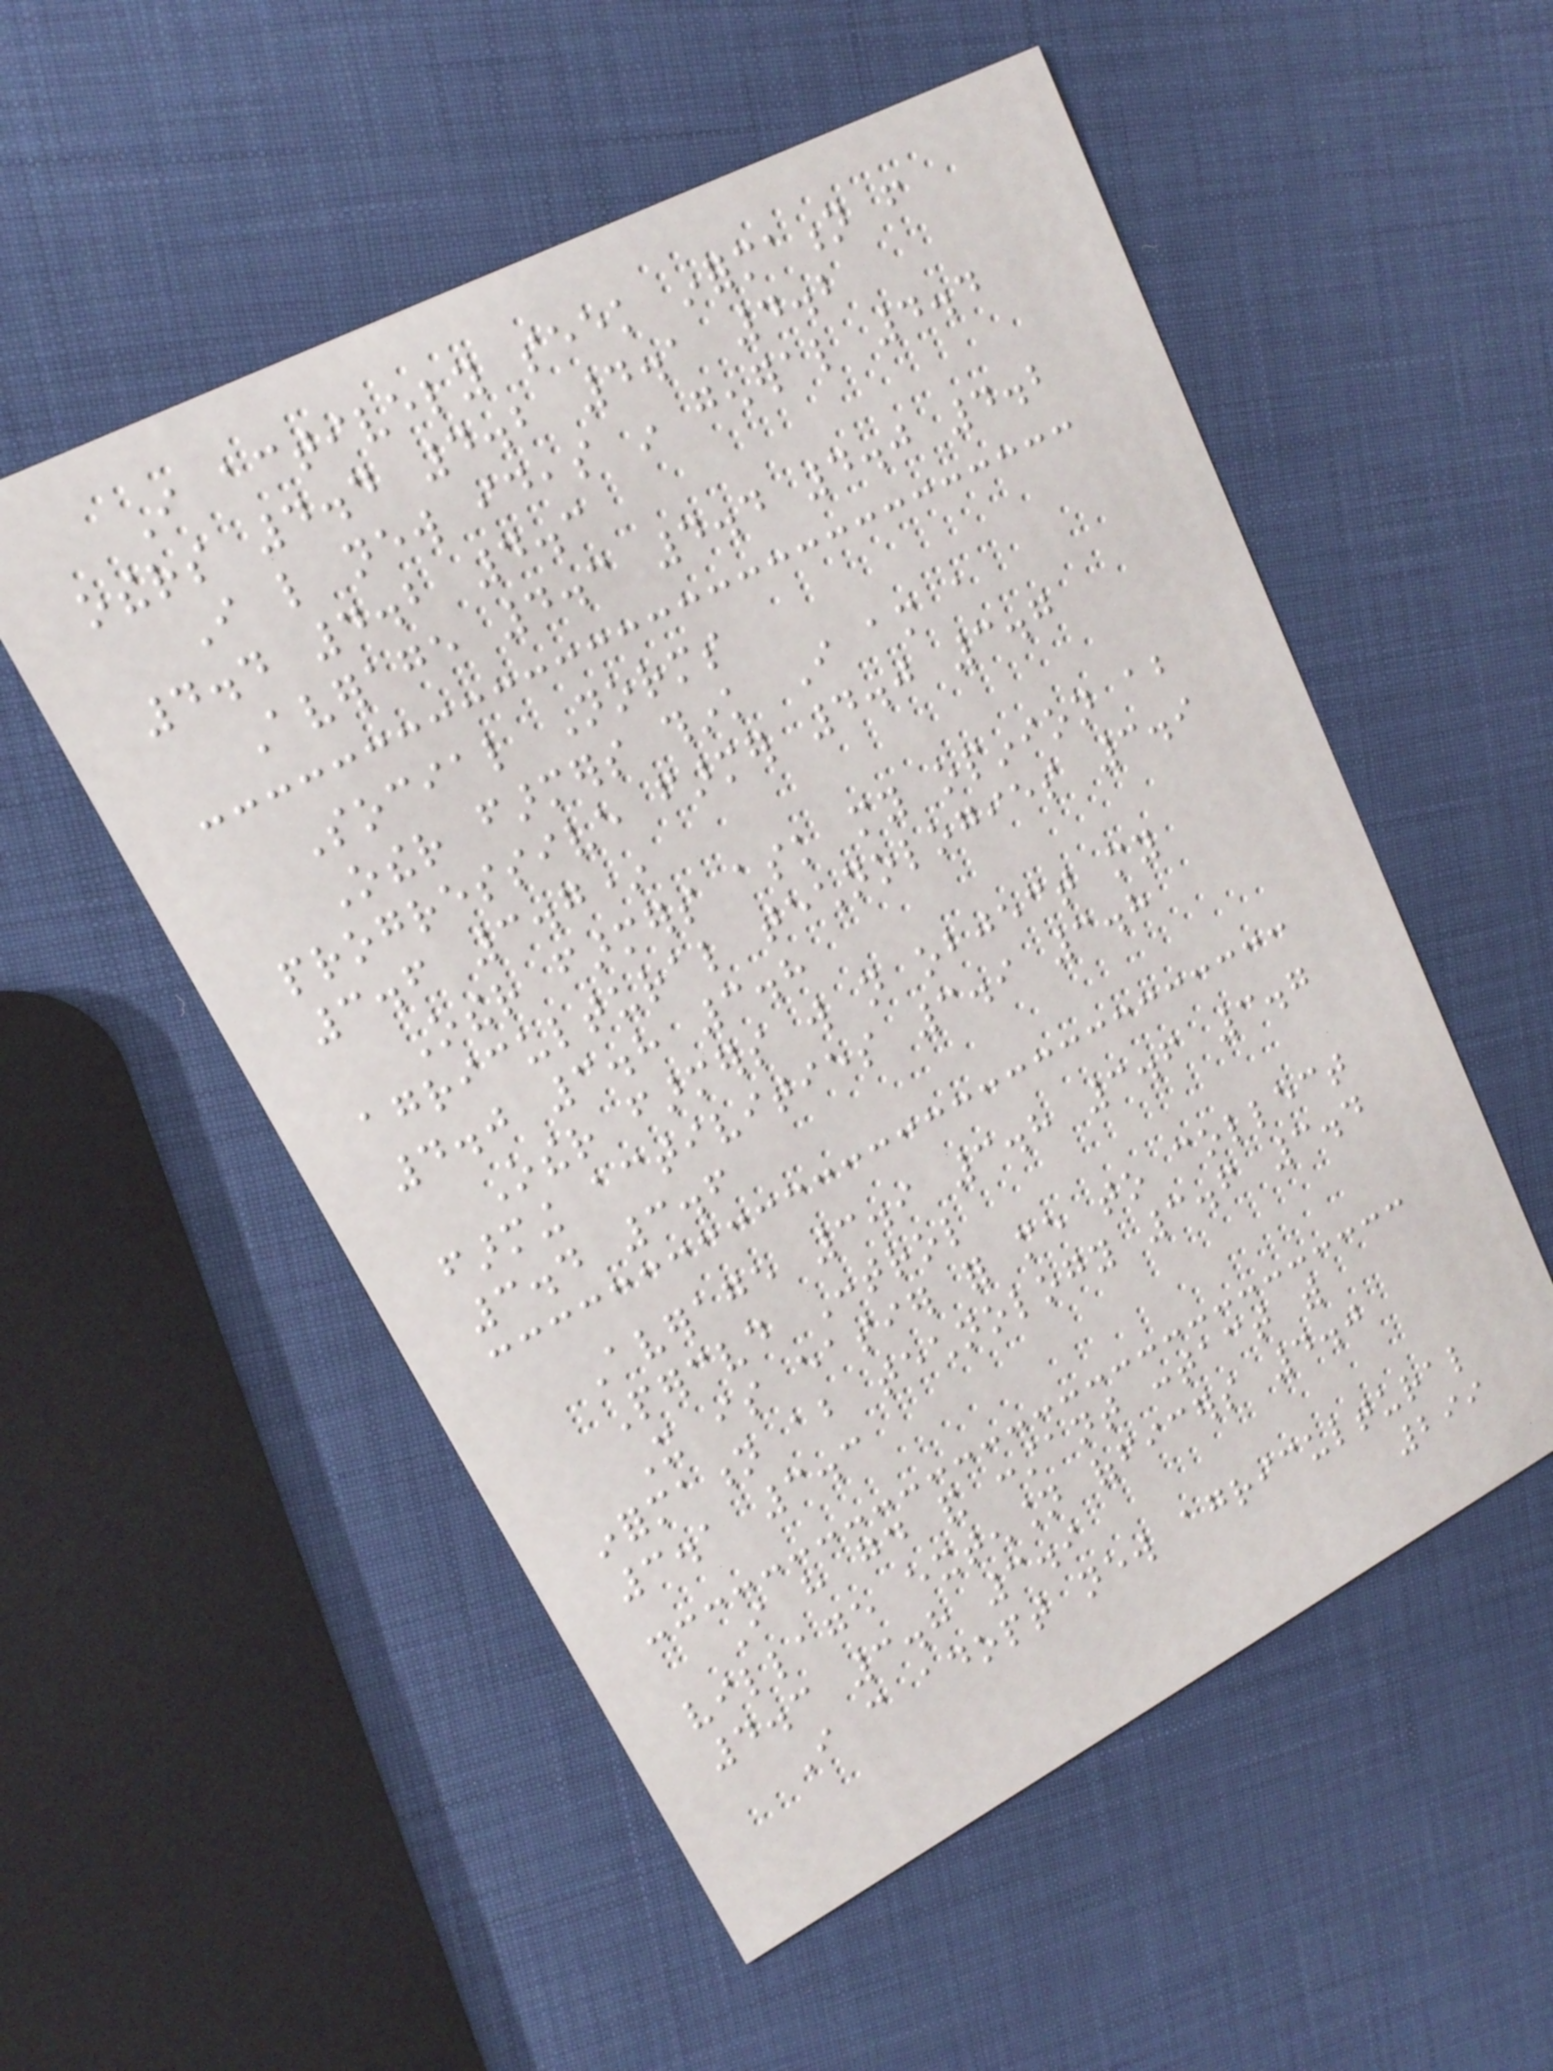I actively seek information from
others 4.4 4.2 4.1 4.2
I like new ideas in general 4.4
4.4 4.2 4.3
Average 4.3 4.4 4.0 4.2
Social Norms
Other farmers think I am a
progressive farmer 4.0 3.7
3.6 3.7*
Other farmers ask my opinion about
agricultural technologies 3.9
4.0 3.8 3.8
Other farmers will not object my
farming activities 3.9 3.8
3.4 3.6
Average 3.9 3.8 3.6 3.7
Perceived Control
It is easier for me to collect
information about technology 3.6 3.4
3.1 3.3
I have good and constant contact with
village extension officers 4.0
4.3 3.8 3.9
I can adopt new agricultural
299
